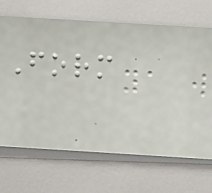Form
